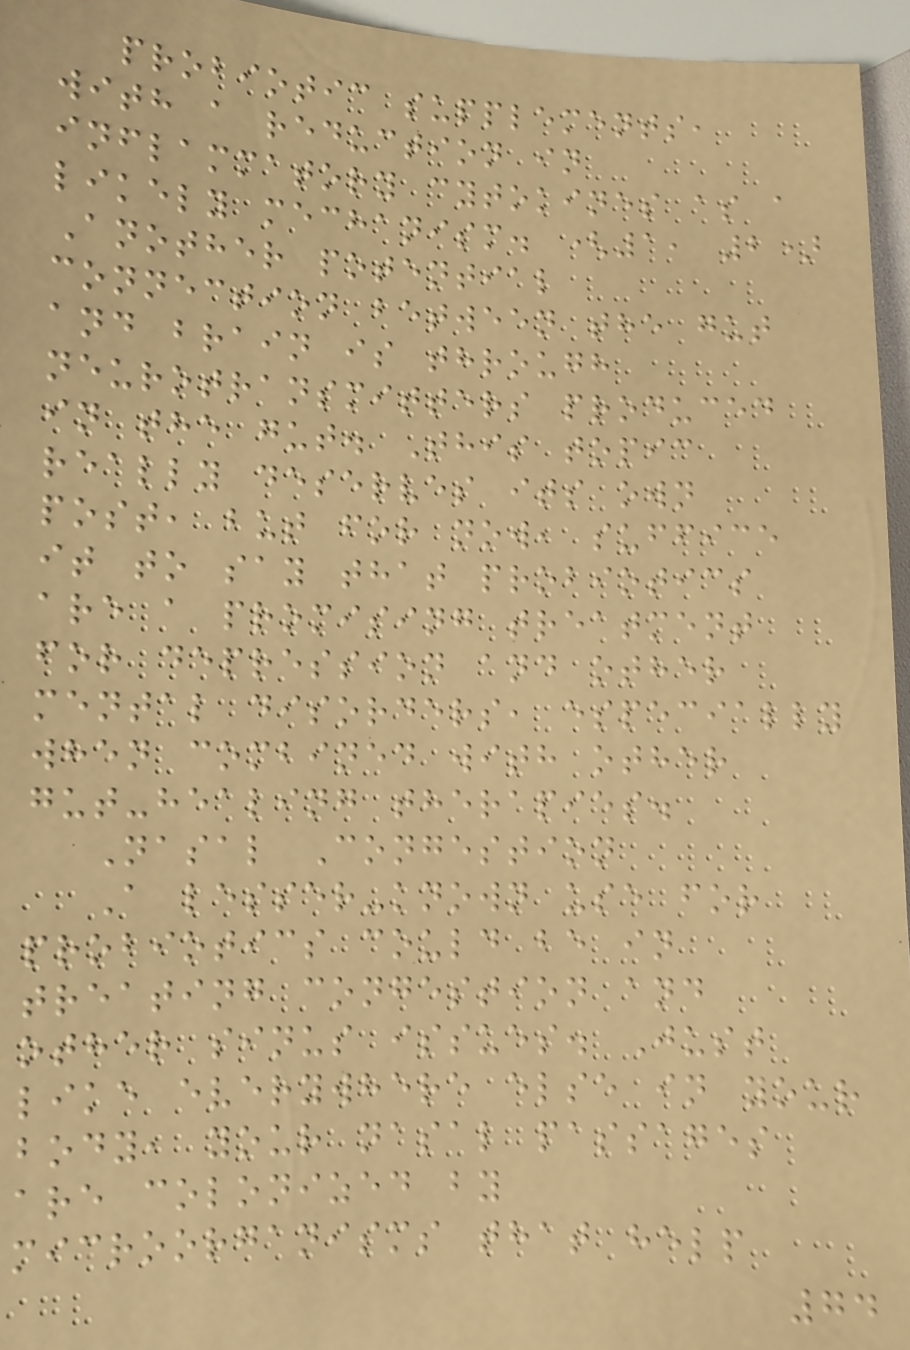probiotic supplements,
with a reduction in
inflammatory cytokines as a
likely mechanism. (1, 2)
Another potential
connection between the gut
and brain is through
neurotransmitters produced
in the gut. This topic
really deserves its own
post, but for now, suffice
it to say that probiotics
are a promising treatment
for depression and other
mental disorders, especially
when combined with other
gut-healing therapies.
Nasal Congestion
A lesser-known use for
probiotics could be in
treating congestion and
other sinus issues. Just
like everywhere else in your
body, your nasal passages
are colonized by
microorganisms that help
74
